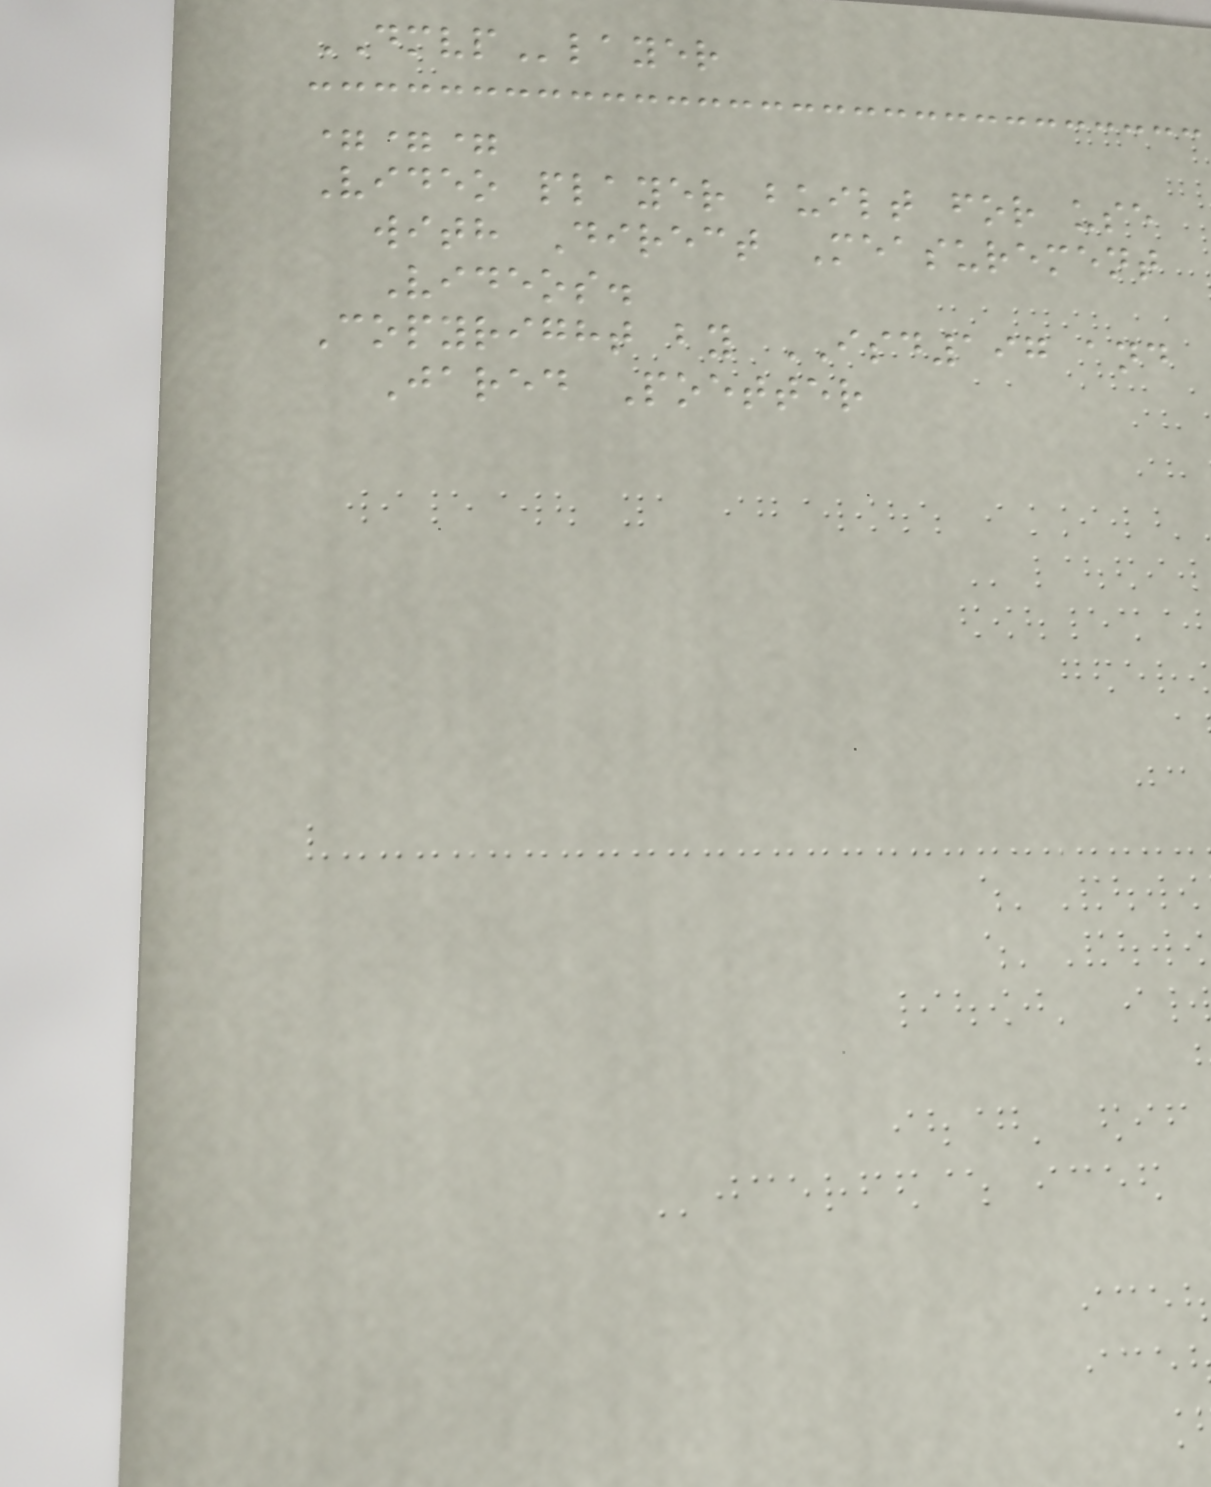DMVPlayer
===
Video player built for use
with Direct Measurement
Videos.
Copyright by ISD197 and
Jared Poetter
